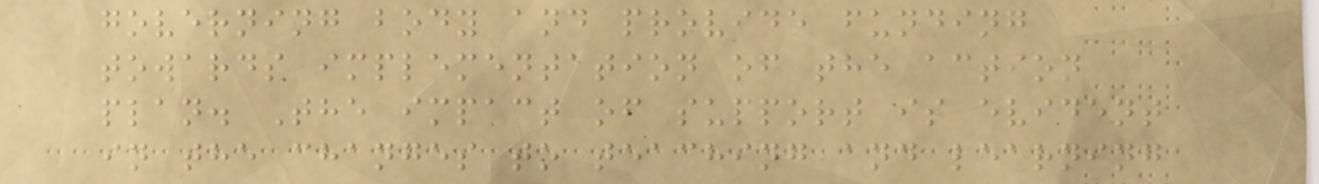governing body and provide funding
towards implementation of the action
plan. The impact of support is evident
in the changes to teaching and learning
